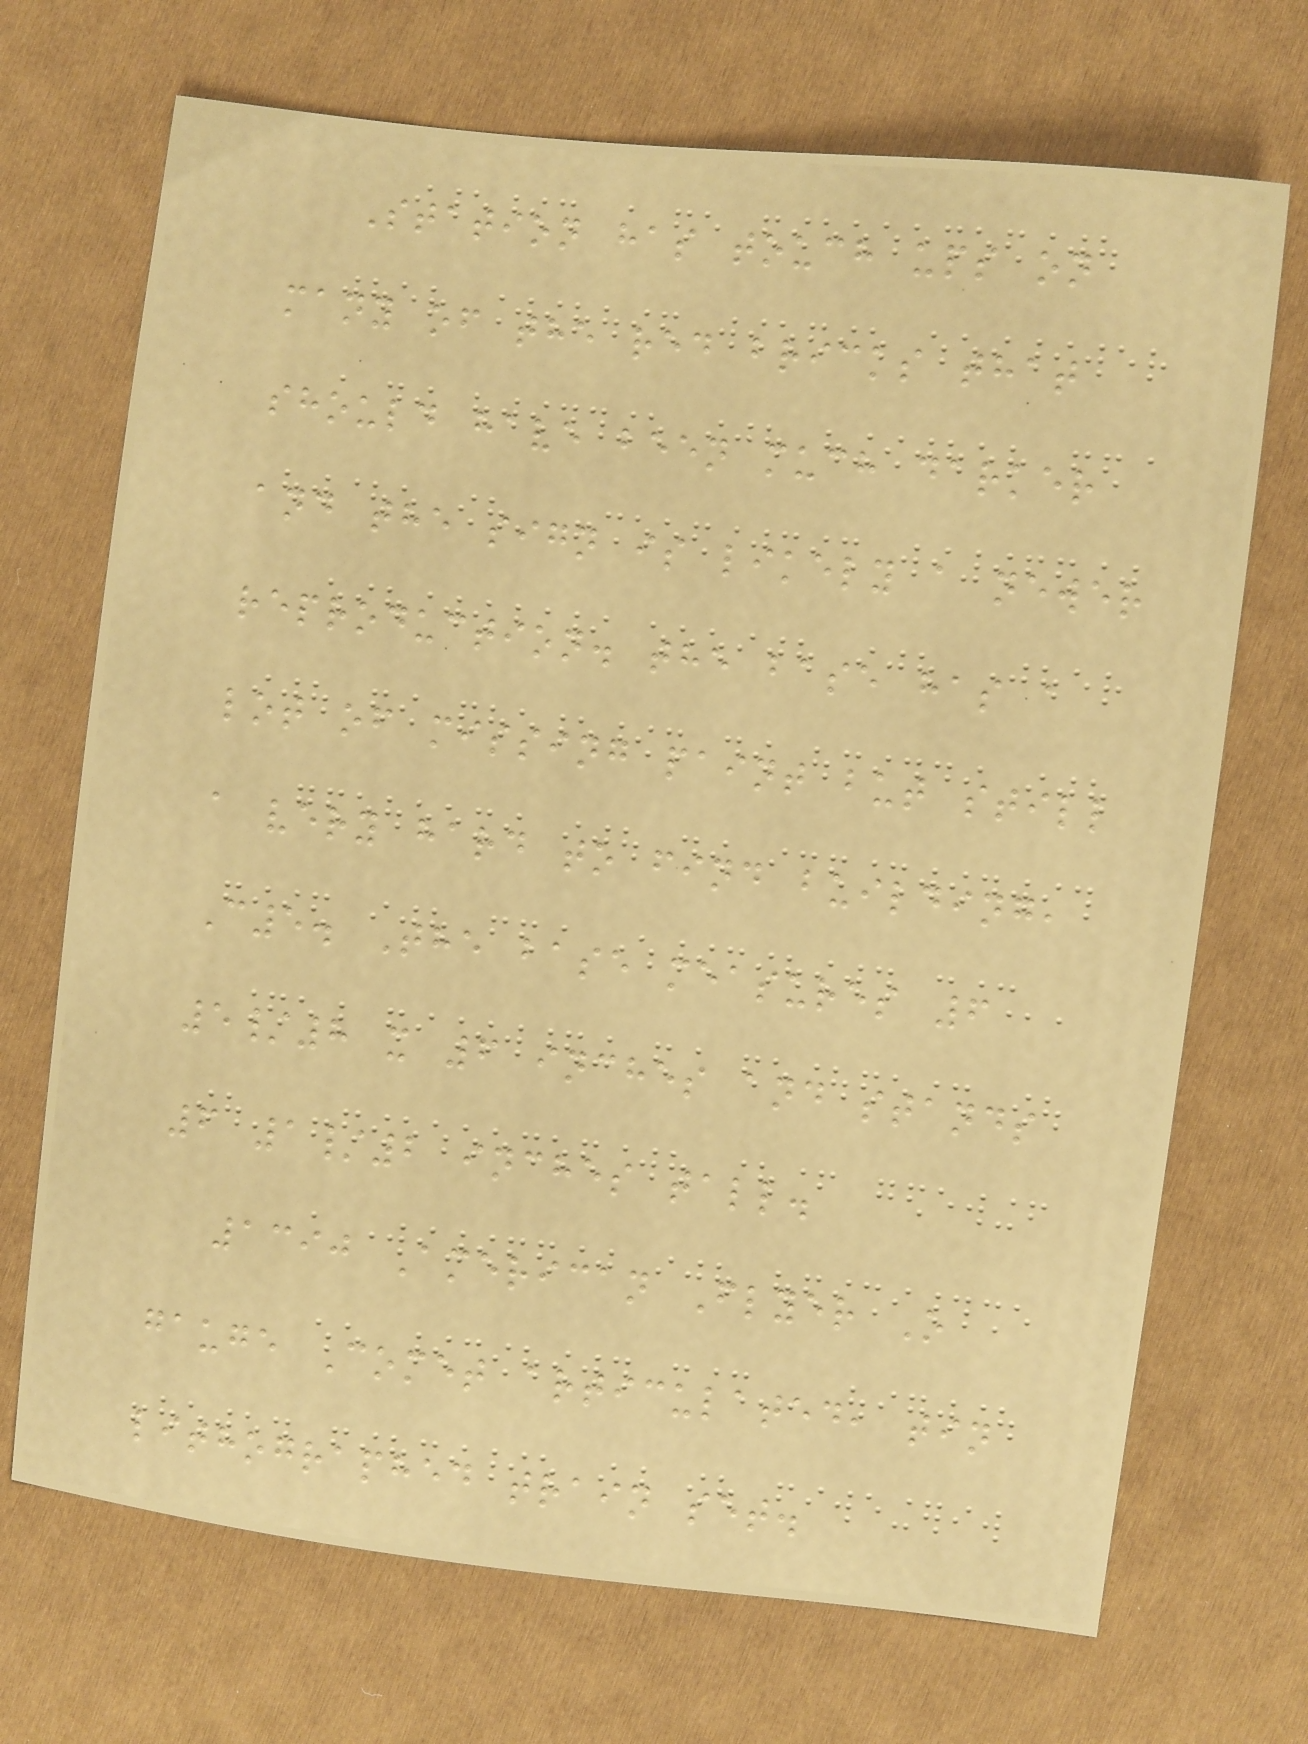Station has touch ups on
many of the red bricks that
should have been much darker
and the sign is likely a newer
reproduction. the base has a
lot of missing paint but still
a very hard to find building,
C5. The base measures 6
5/8 x 6 inches and stands
6 1/2 inches tall.
1390 American Flyer O
gauge Comet articulated, tin
lithographed train set.
